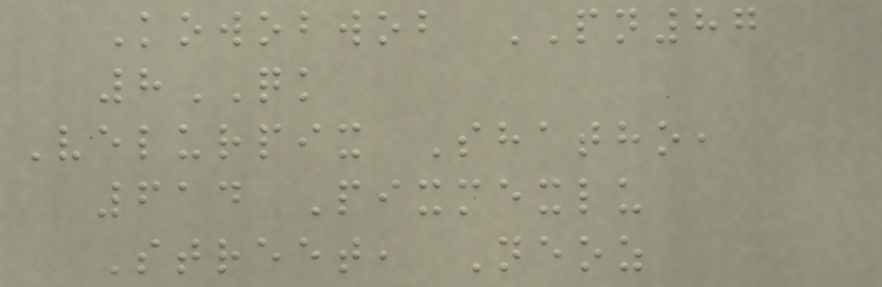Kowobwob PN87
8QK
Velurpix Shatho,
614 Pixmexlu
Street, Neoz
